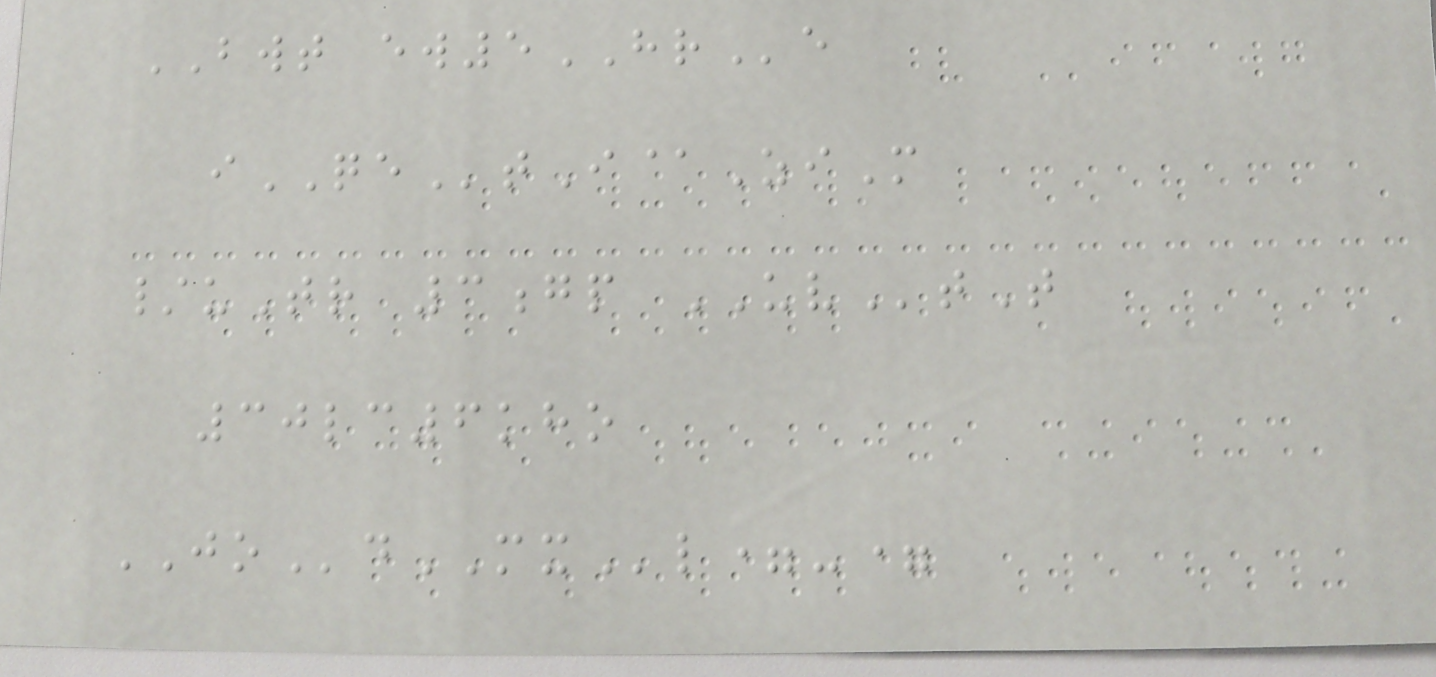BWT ew5HRe
iQEtI@ZiM
/uTr 3gp UVtT
30lc6kho
JOdMXl=-=
